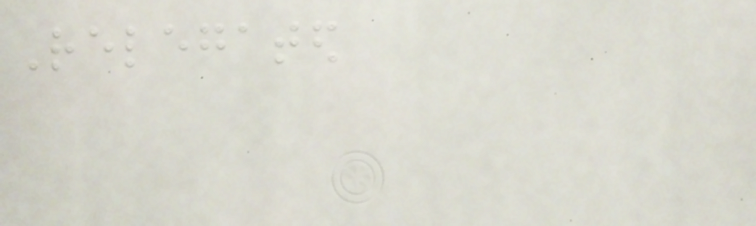Relegated
